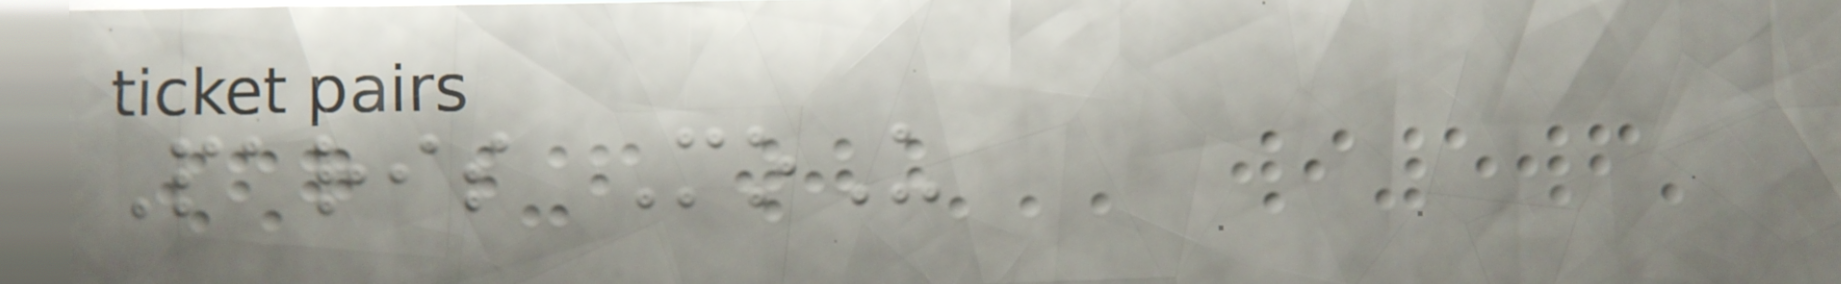Paris MoU
